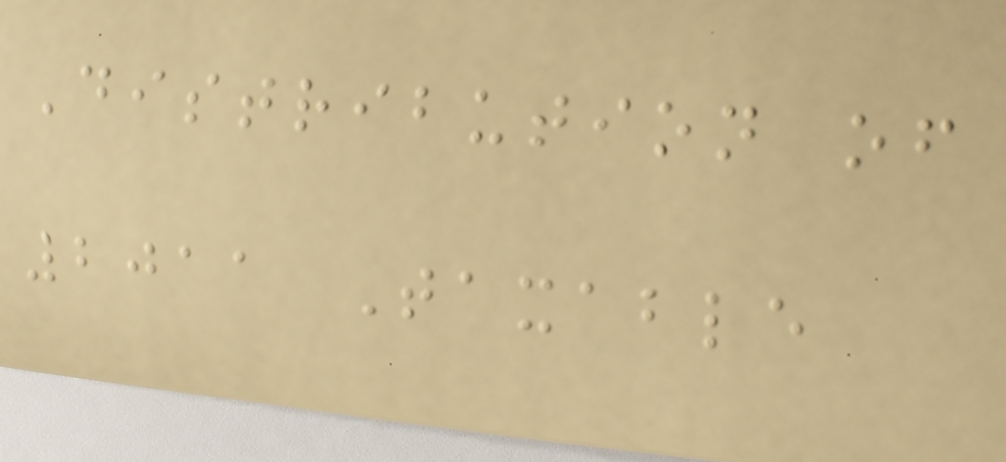Distribution of
2011 Taxable
